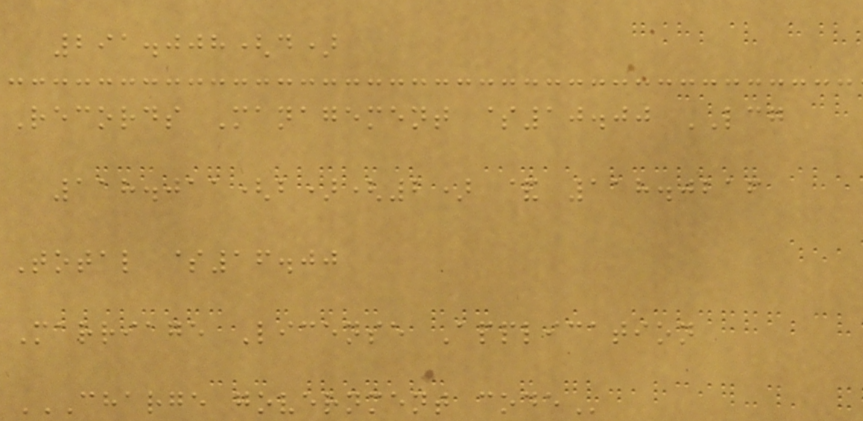291.008(d)
Records Management $10.00 LCG
118.011(b)(2) & 118.0216
Total $16.00
Marriage License Application
CHARGE GOVERNMENT CODE
